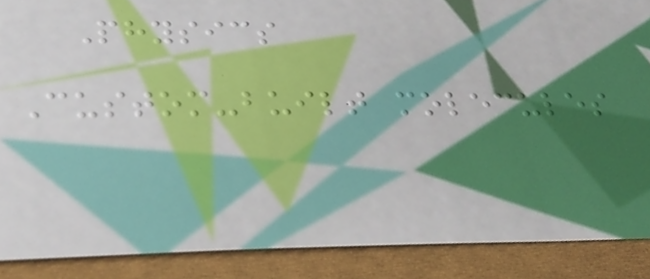Physics
Custom-built molecules
